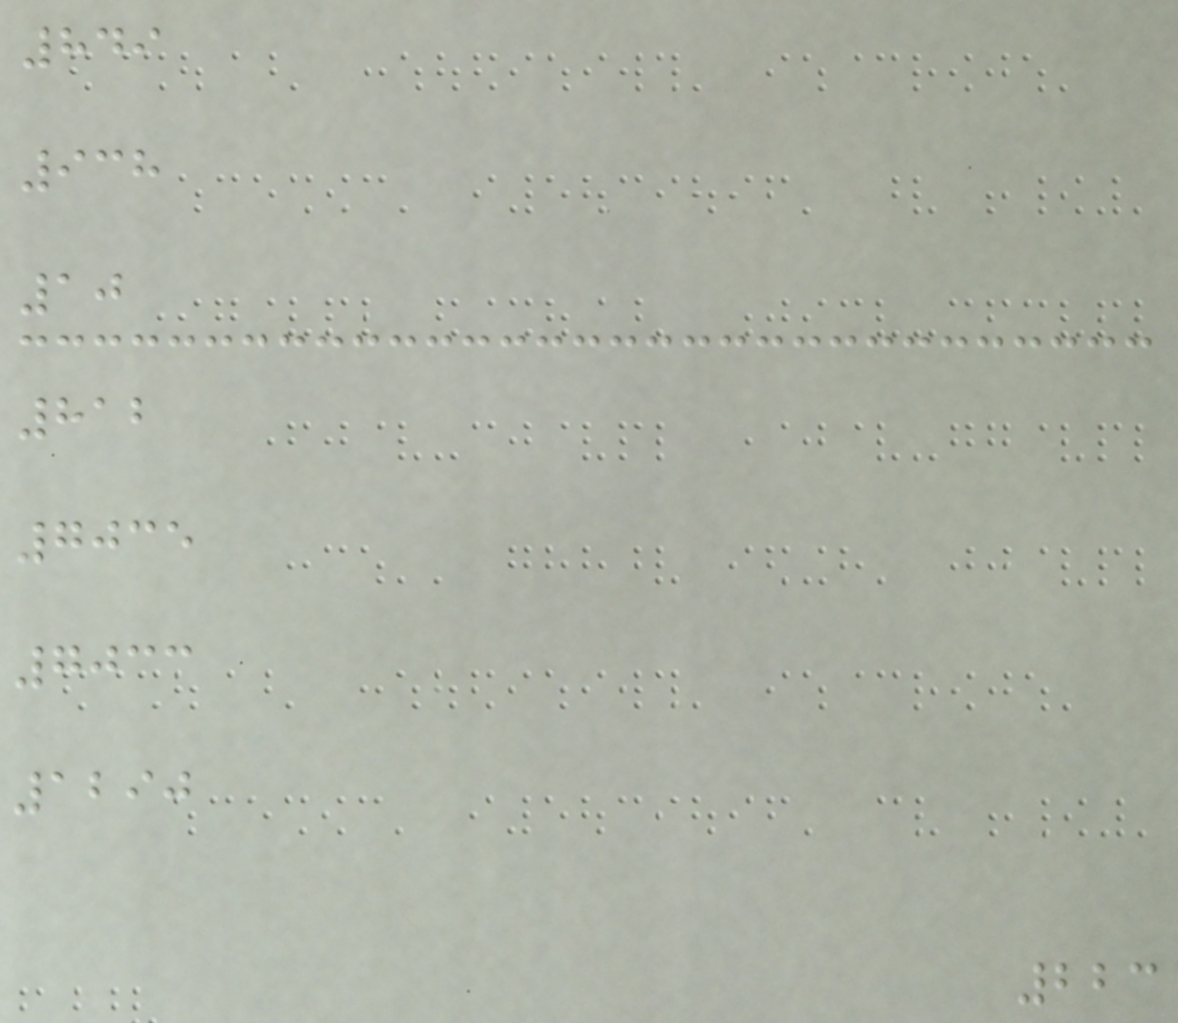849
938
10
812
7035
7033
1290
223
